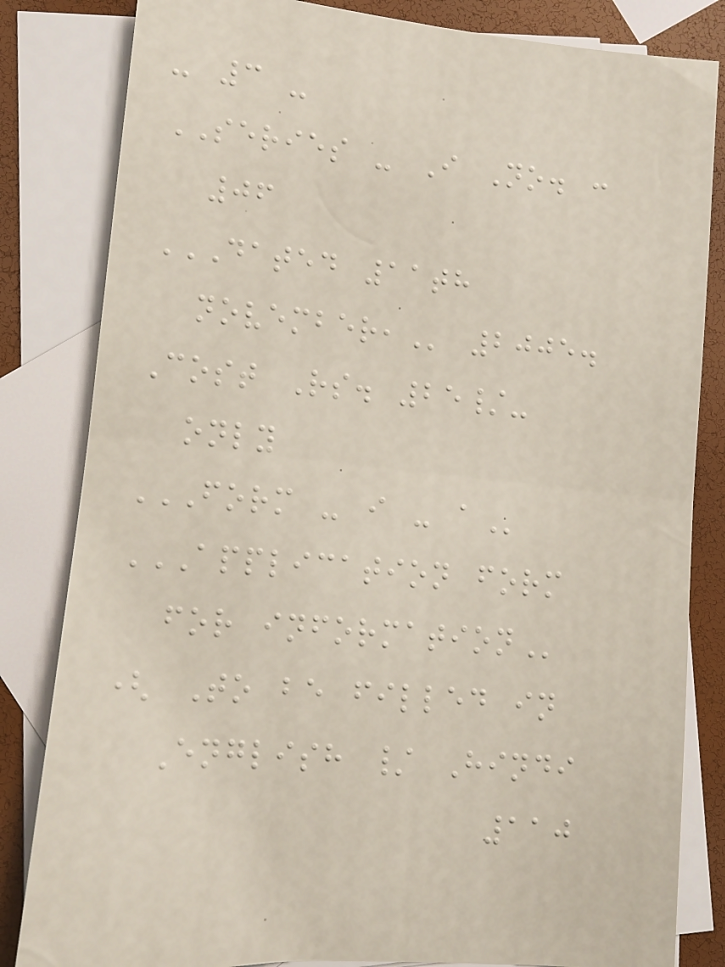- 3 -
SERIES - I No. :
06
DATED 11TH
NOVEMBER, 2005.
Cost Rs. 25/-
only
FORM - I - A
APPLICATION FORM
FOR INFORMATION
( To be filled in
English / Hindi
110
